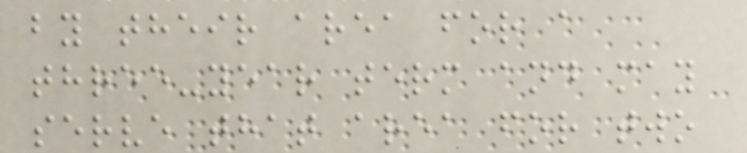by their area for a
three-year term and may
serve that area for two
